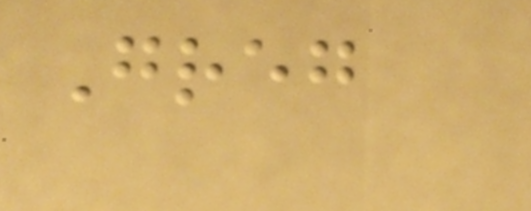Greg
